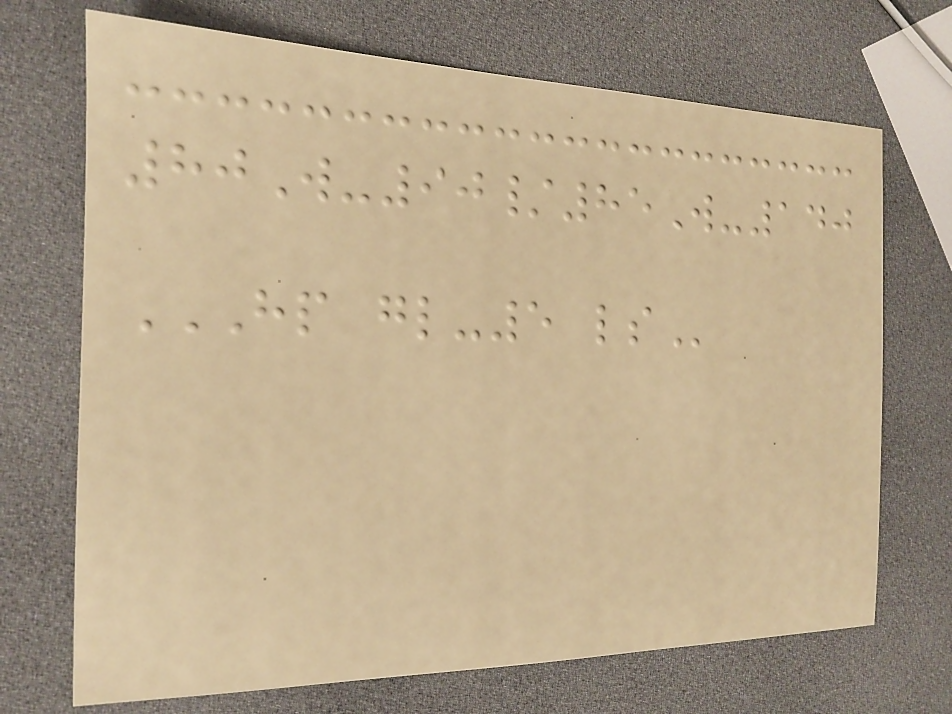80W-90/85W-140
HP GL-5 LS
